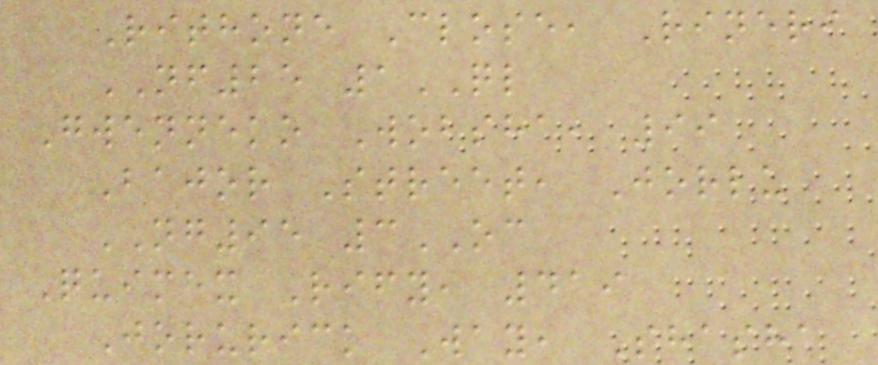Rithone Close, Rineri
NF25 1QL
Gwenneko Wobsha, 99
Bajor Street, Jorlu
NG95 3OC
Quimex Rify, 419
Jorurick Way, Shasha
